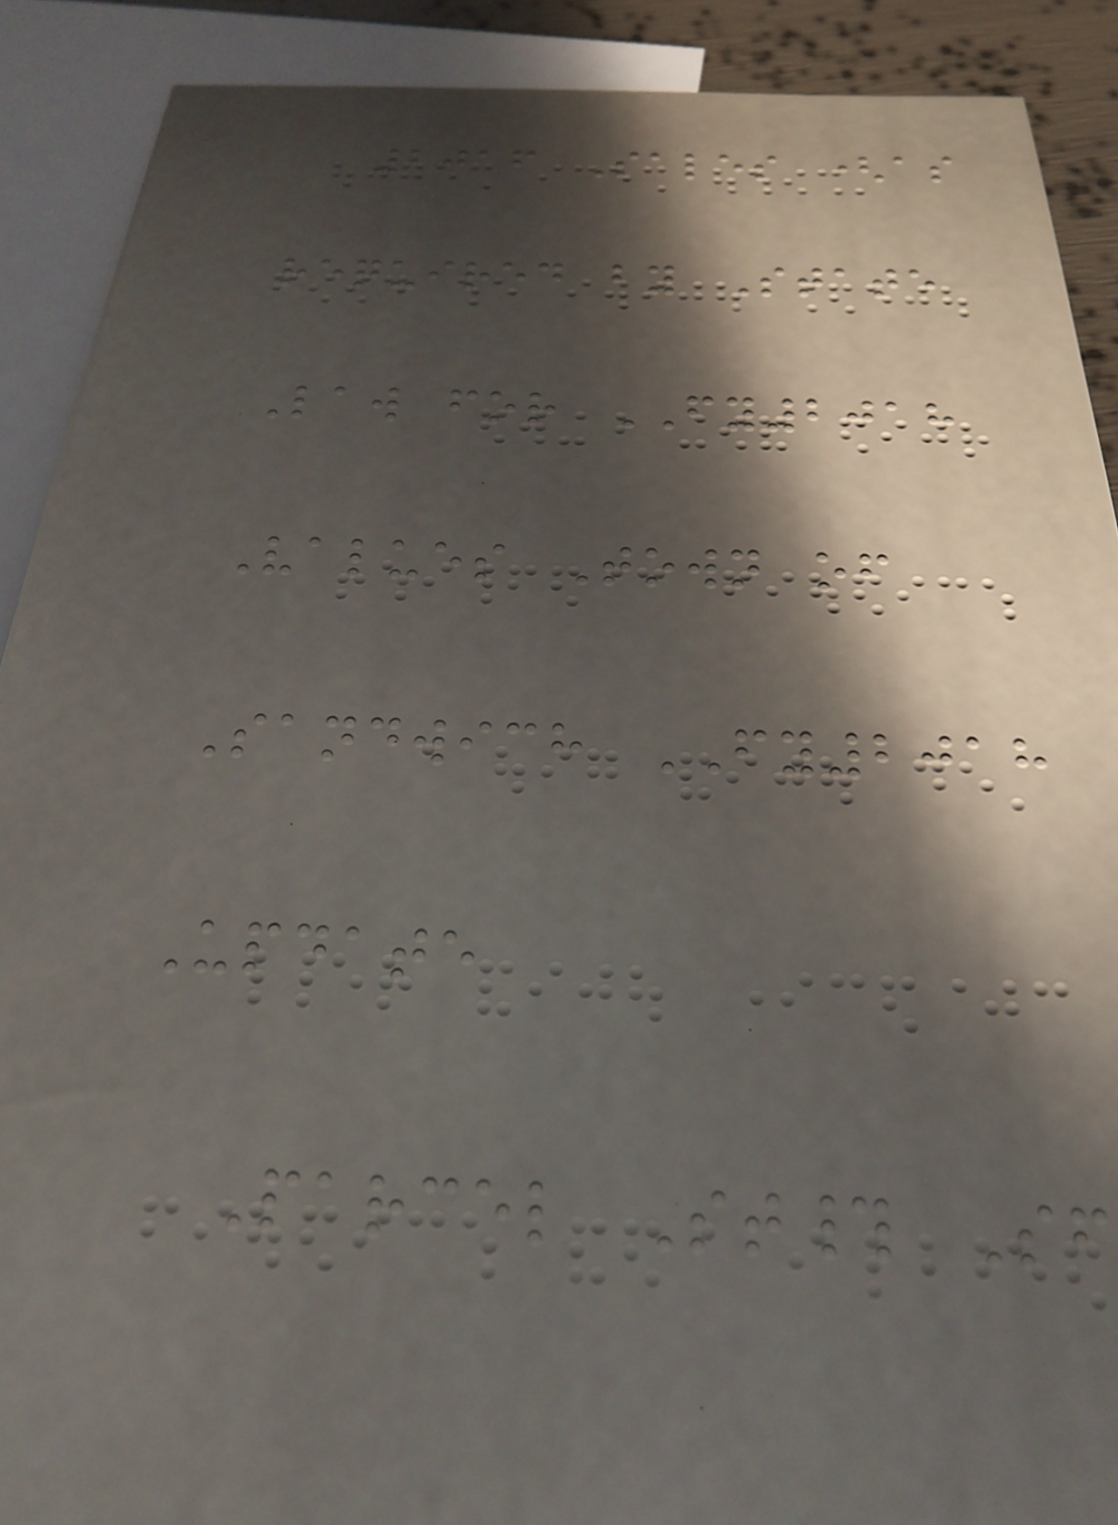2016 Sales (as
required by State
Law for FY2018
Values Town of
Sandwich FY2018
Update
Parcel St# Sf
